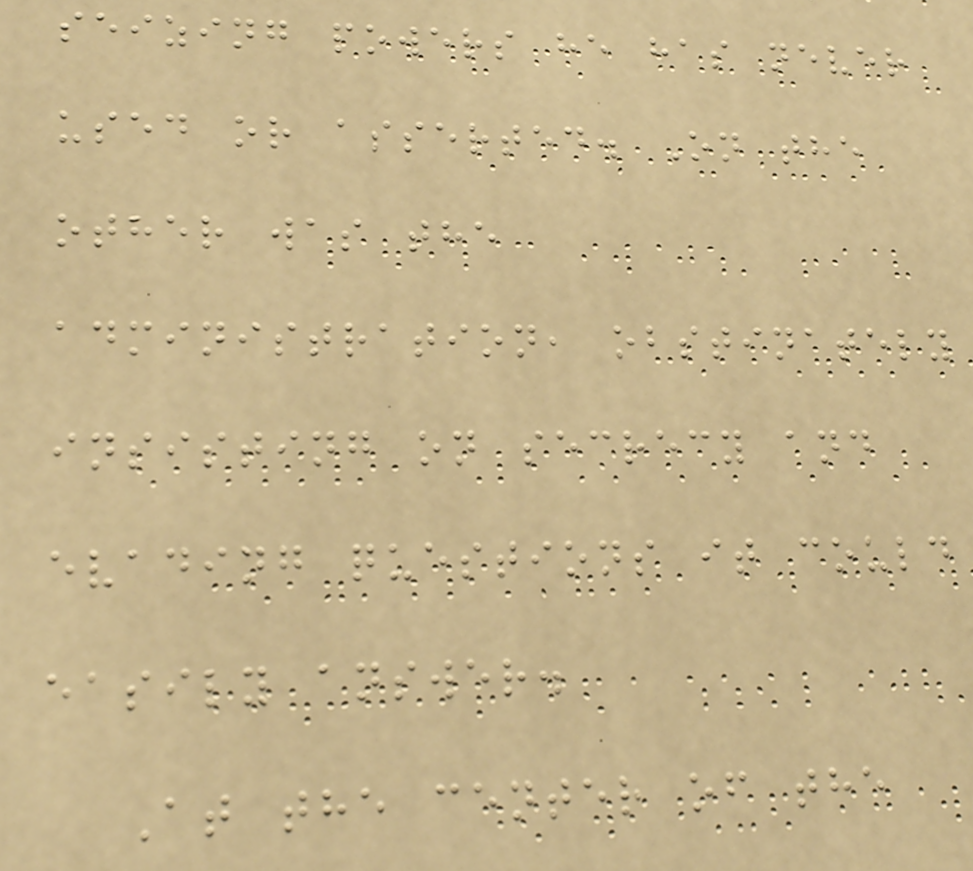seizing powers he has never
used or asserted. On the
other was the
administration, obstinately
insisting on secrecy and
evading questions it could
easily answer.
At the center of the
